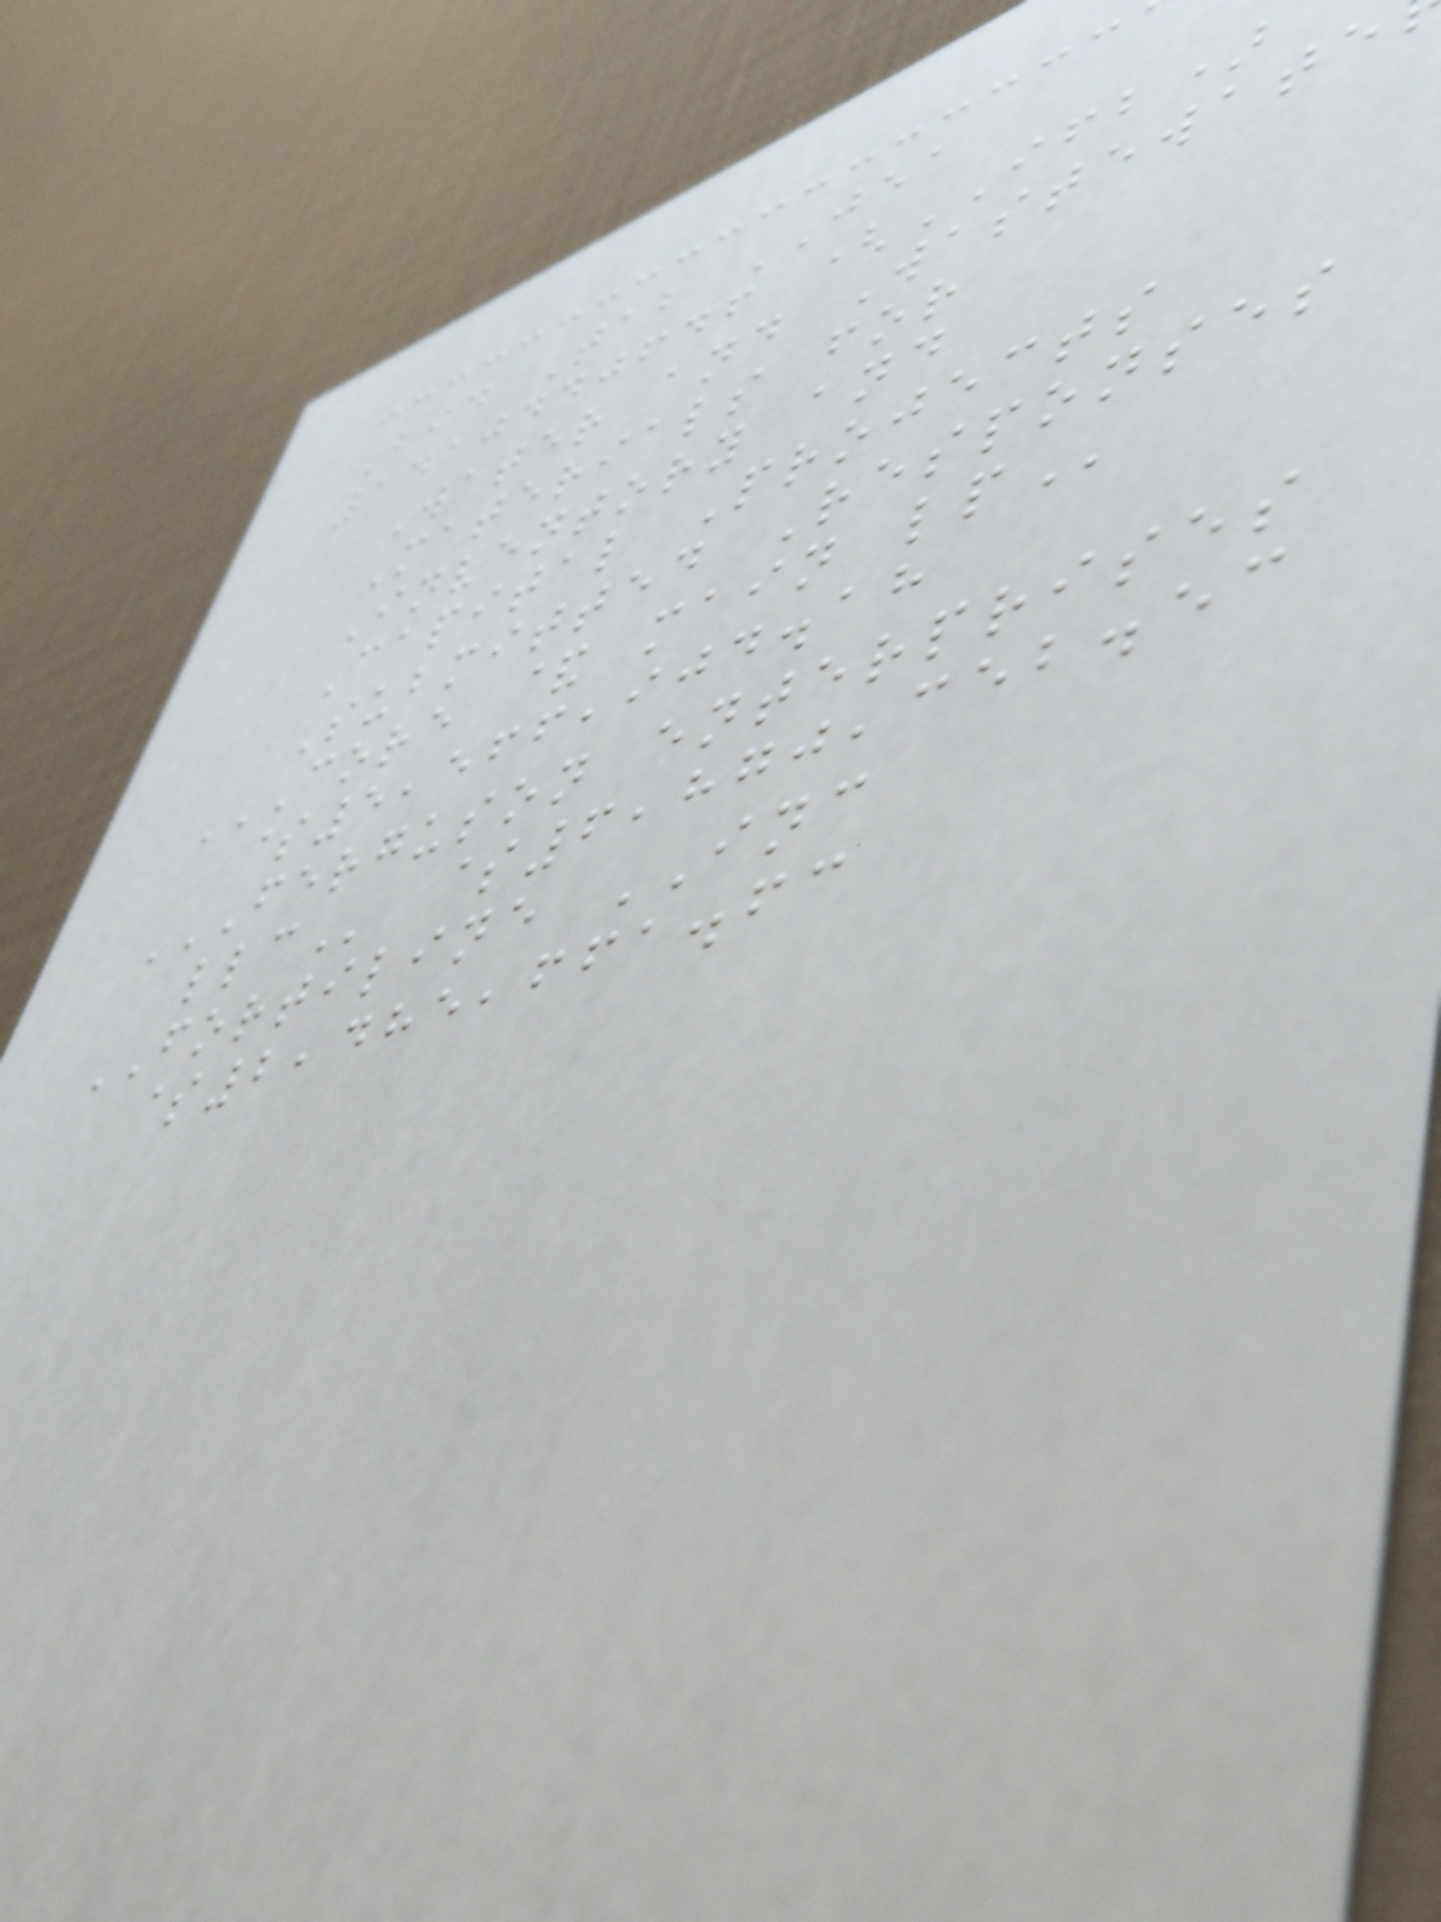Bid Tab JEA
1410440646 (IFB)
Water and Wastewate
Materials for
Inventory and
Capital Projects
Submitted Responses
CORE & MAIN LP
$5,566,904.18
FERGUSON ENTERPRISES
$6,870,352.53
FORTILINE INC
$2,485,661.63
